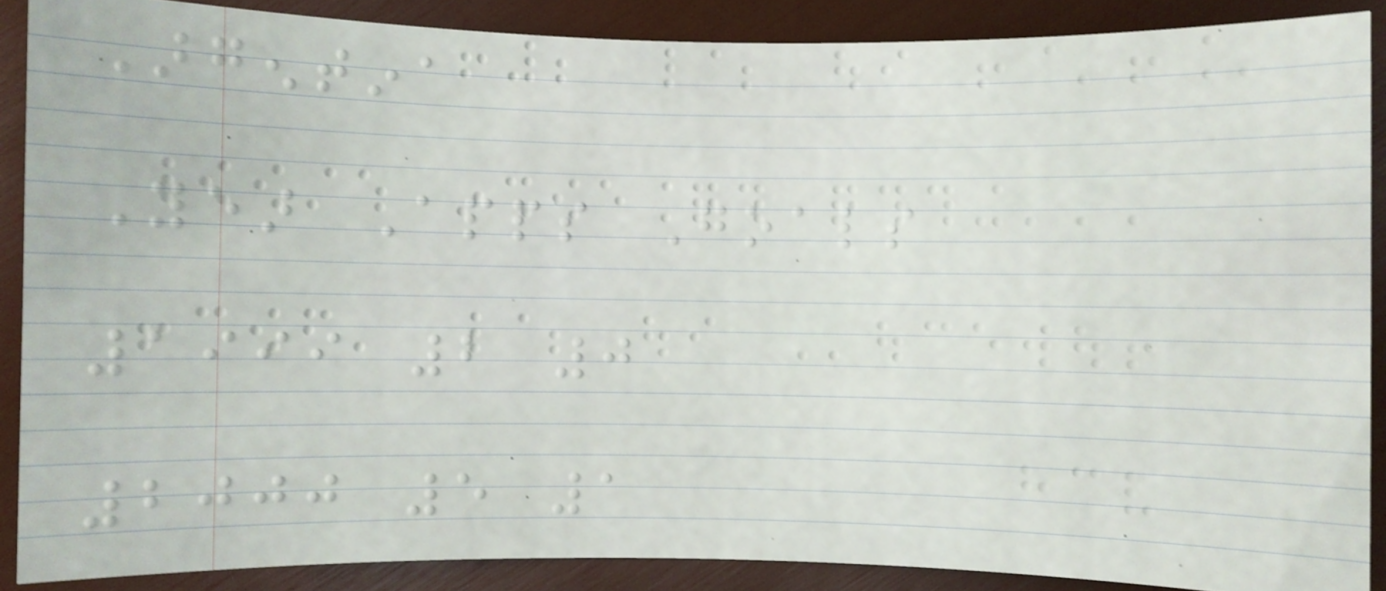Argentina
Year Apps Goals
1999 2 0
2000 5 1
